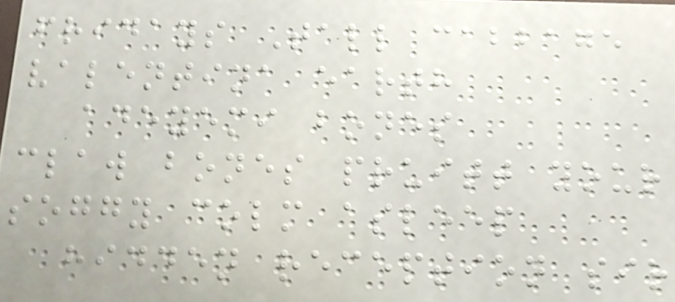fridays Tall cabbage
valentina earth
adeyemi bones
claw bones pruitt your
soggy colm asleep
hidden reception sir
